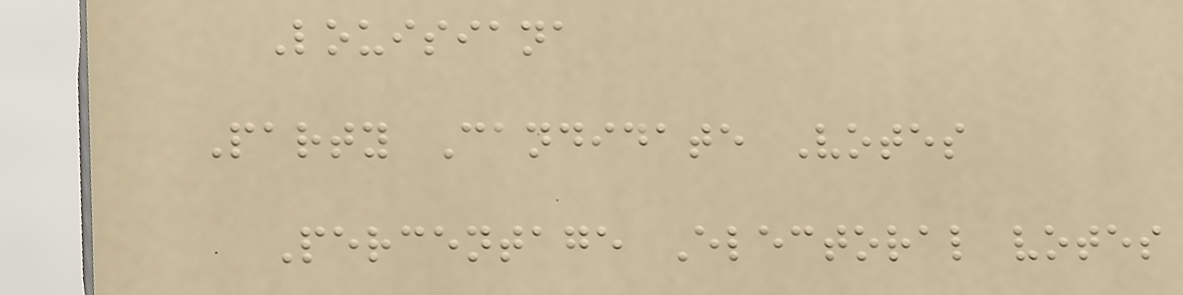Louisiana
Party Candidate Votes
Percentage Electoral votes
